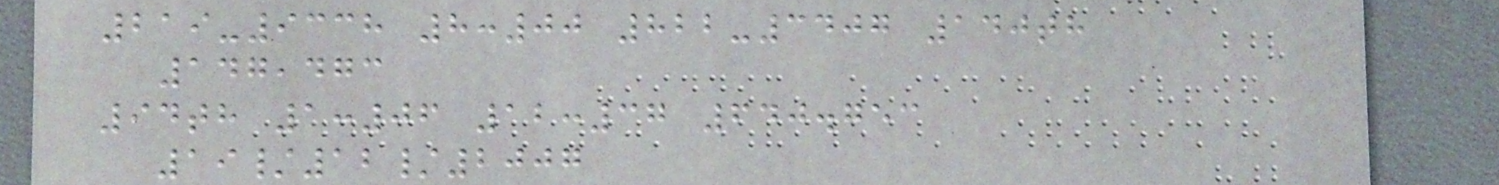219-9338 8:00 822-3407 140th
147,473
94th 1:06 12:37 640.753
19/12/2007
